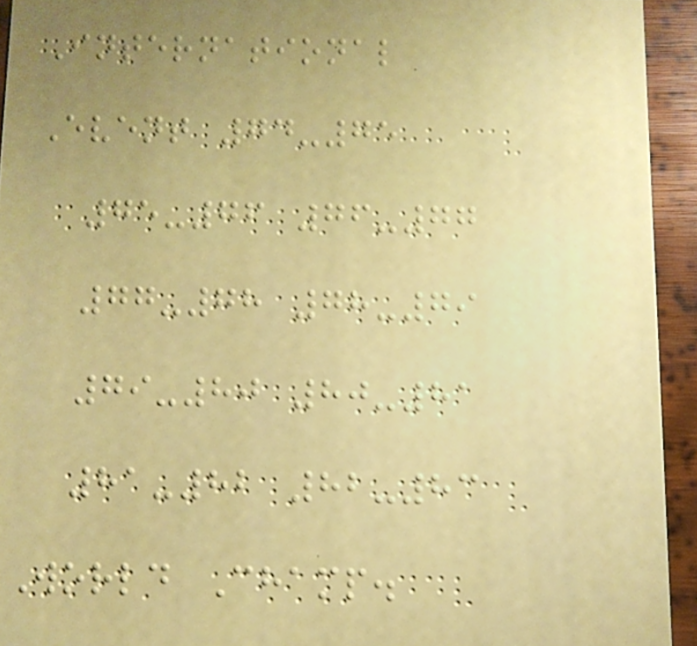International
Event 74-75
75-76 76-77
77-78 78-79
79-80 80-81
81-82 82-83
World Champ.
